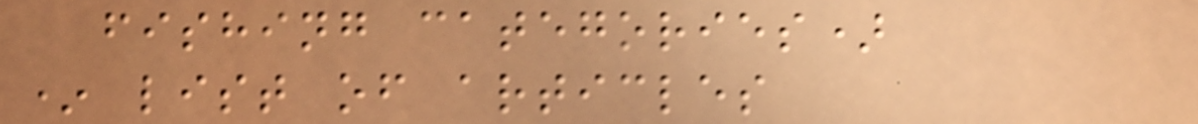fishing categories)
* list of articles
